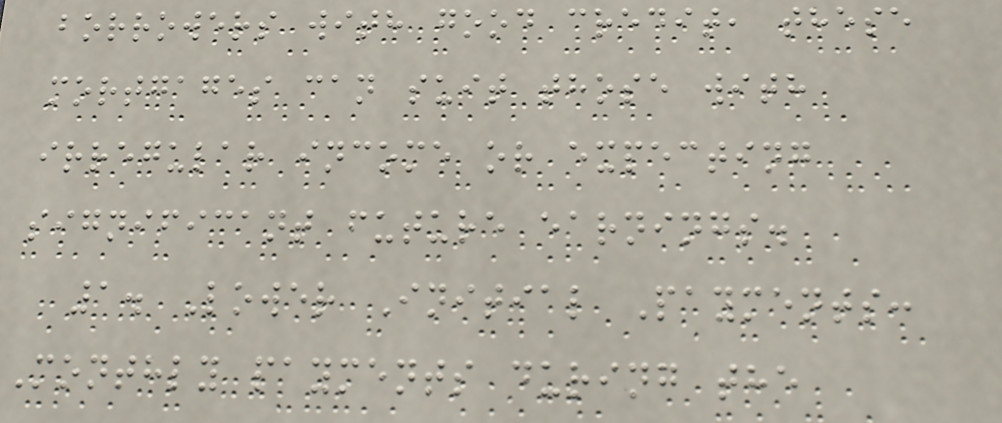borrowers with good credit, these
mortgages can suit those with
irregular income or expecting
significant future earnings.
1. Lower Initial Payments:
Monthly payments during the
